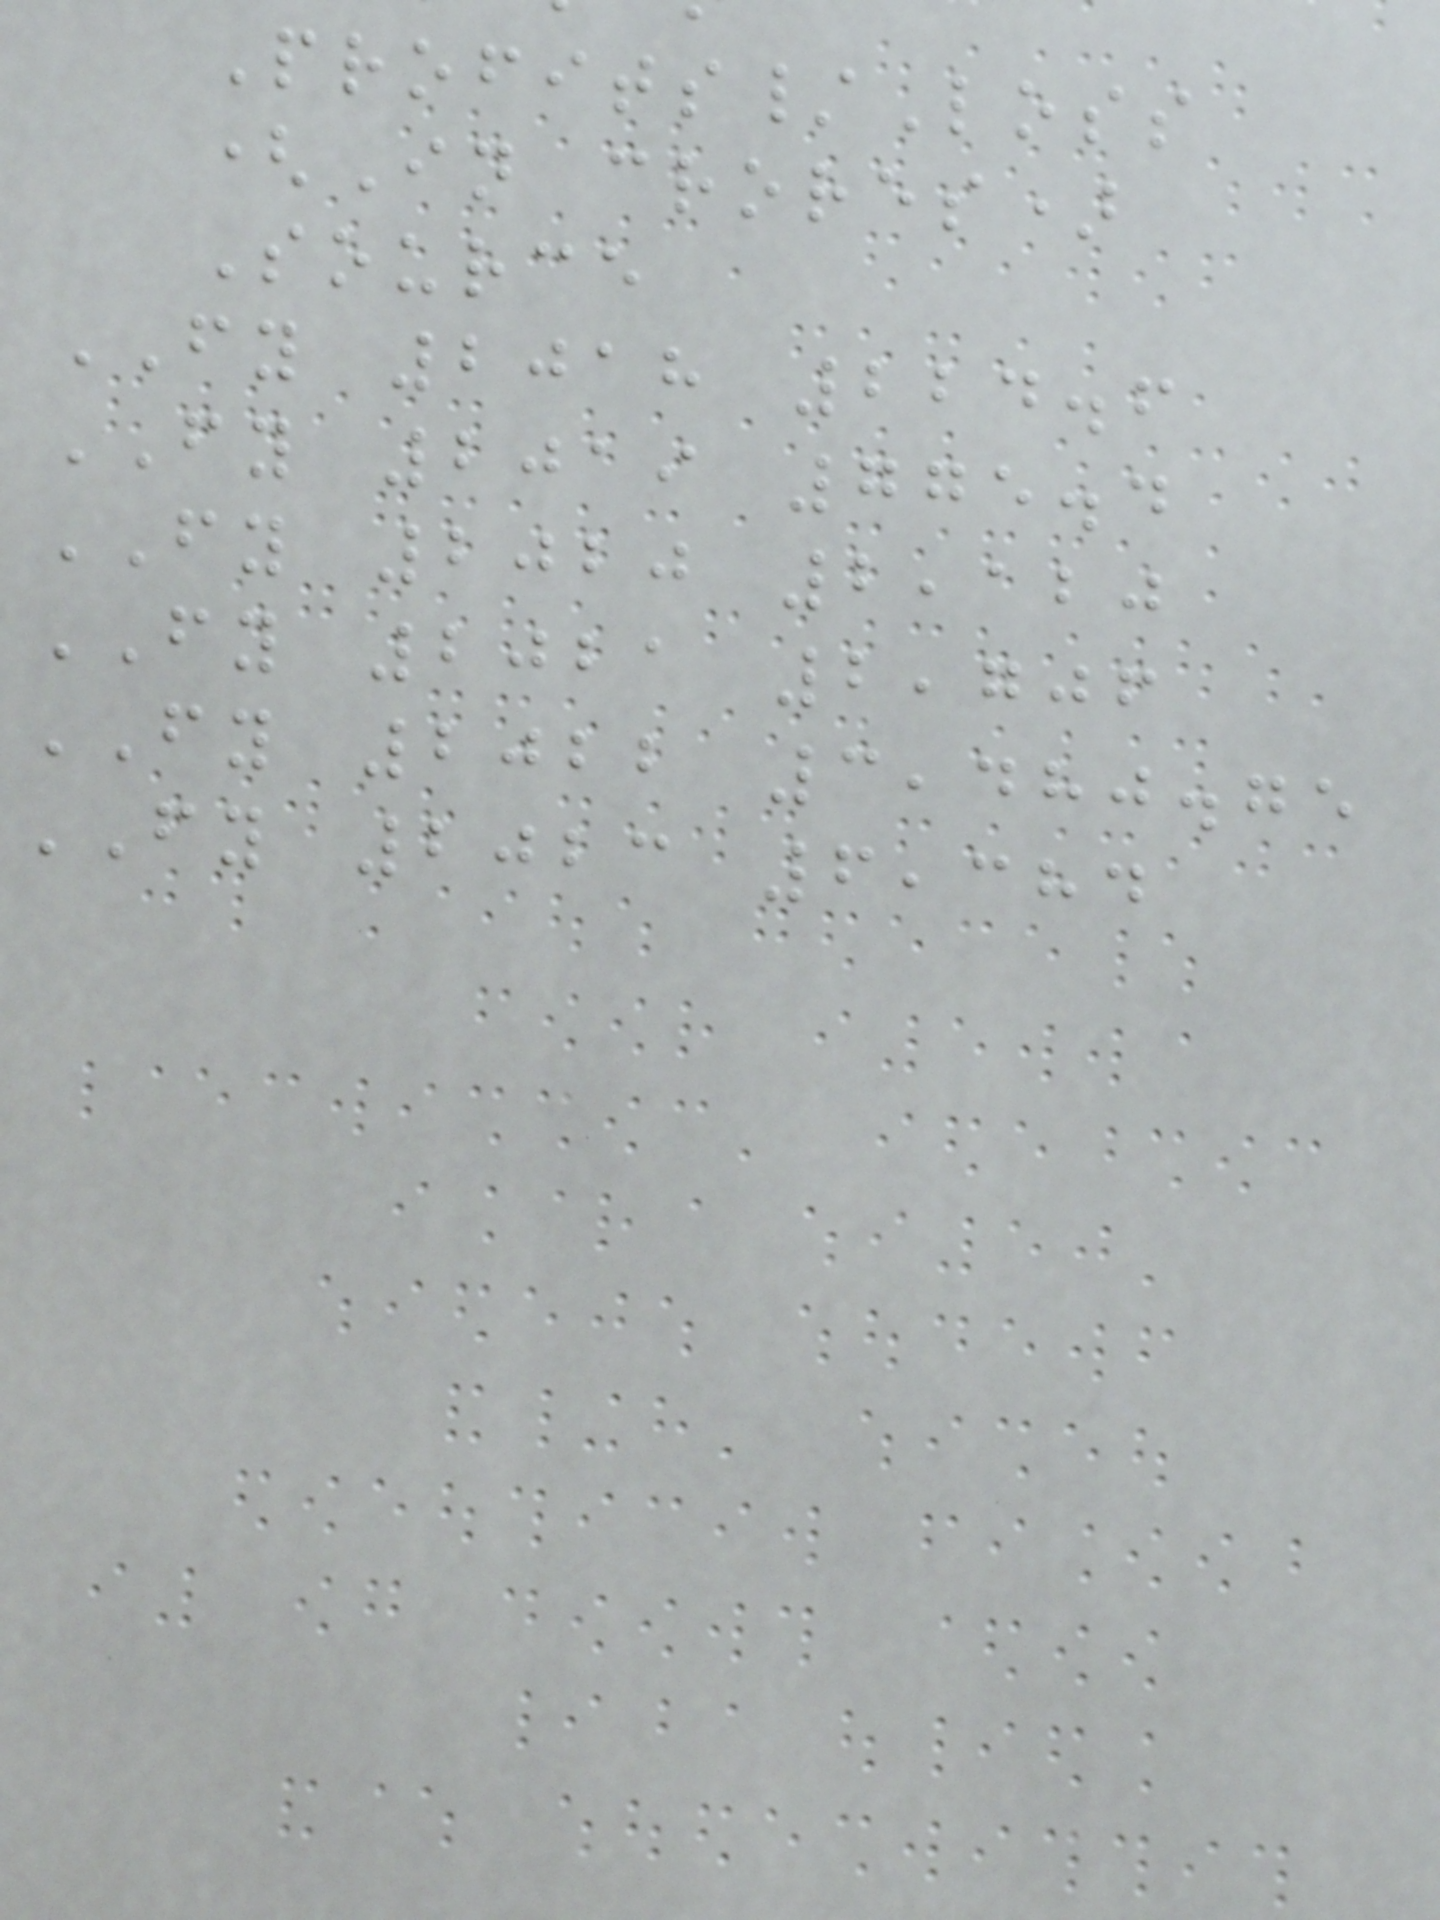Profits/Loss
(In crores)
Source
FY 2018 224.6
FY 2019 775.4
FY 2020 2,120
FY 2021 2,706
FY 2022 3,480.75
FY 2023 6,384
